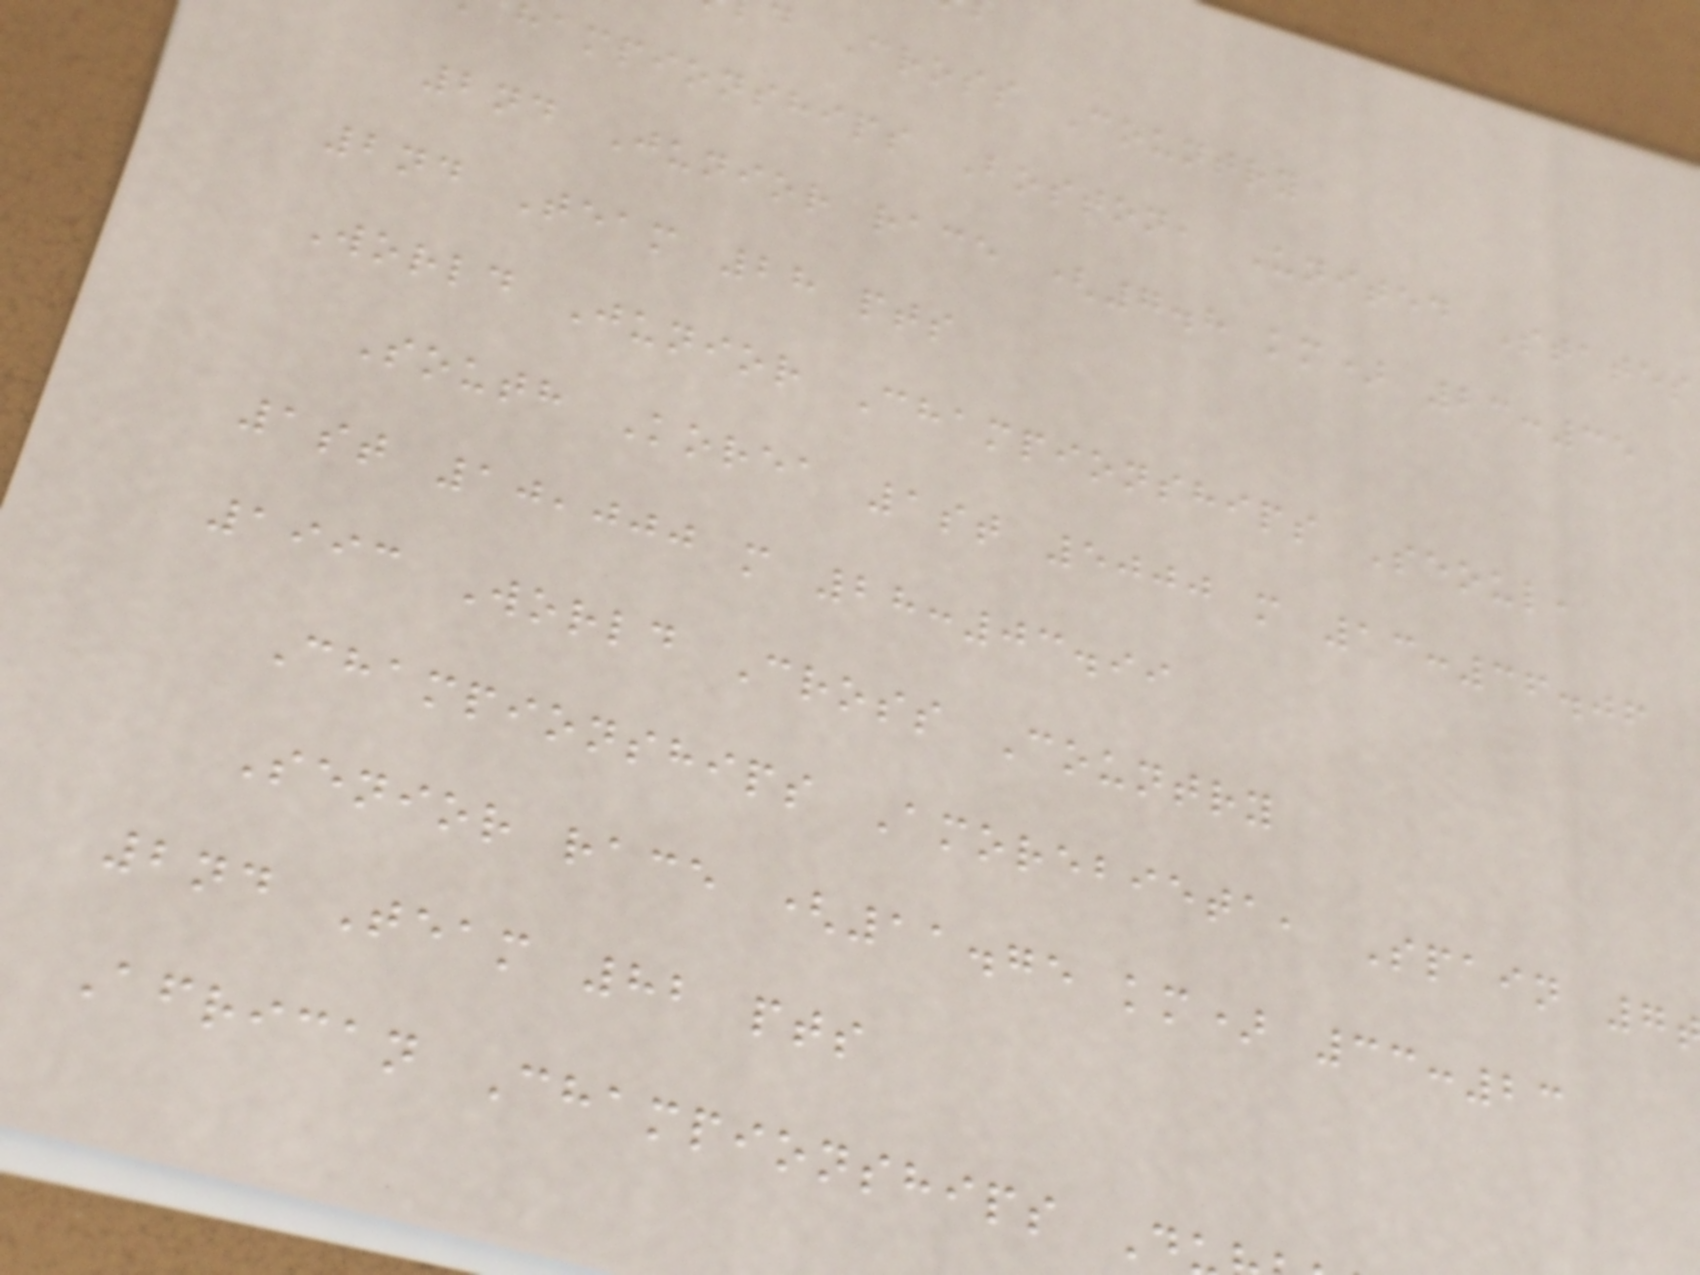d Cross Country
hampionships Boston, United States
2nd Junior race (7.8 km) 23:35
2nd Team 28 pts
World Junior Championships Seoul,
South Korea 1st 5000 m 13:36.06
1st 10,000 m 28:03.99
1993 World Cross Country
Championships Amorebieta, Spain 7
Senior race (11.75 km) 33:23
2nd Team 82 pts
African Championships D
